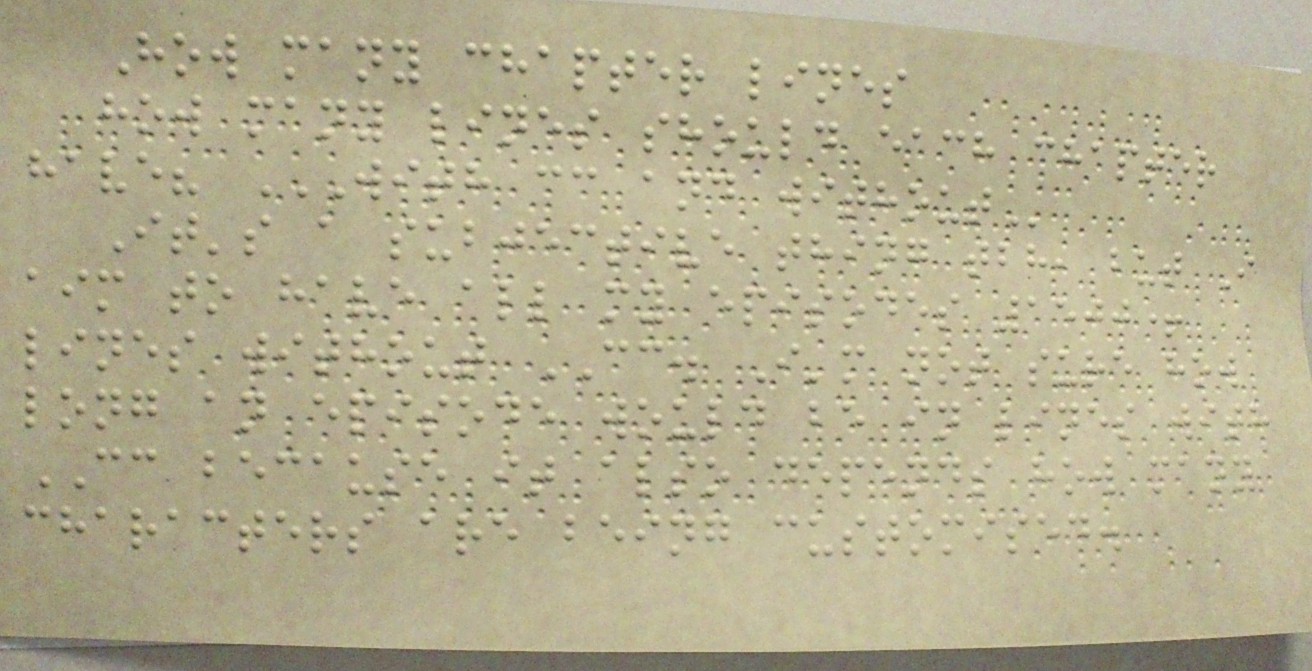How many chapter lines
how many lines should each chapter
have? WITH CC AND WITHOUT
It's a subjective thing tbh, but I
aim to have all my episodes 1500+
lines without CC. I'm not sure how
long an episode would be in lines with
CC because it also depends how many
characters are being customised.
